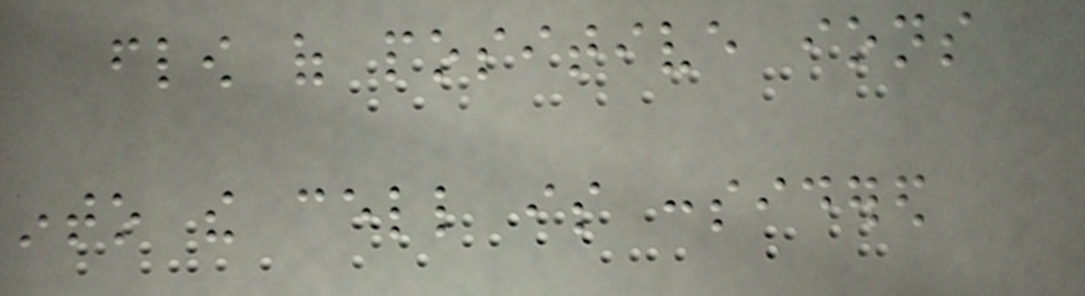flow of positive ions
into the cell is considered
